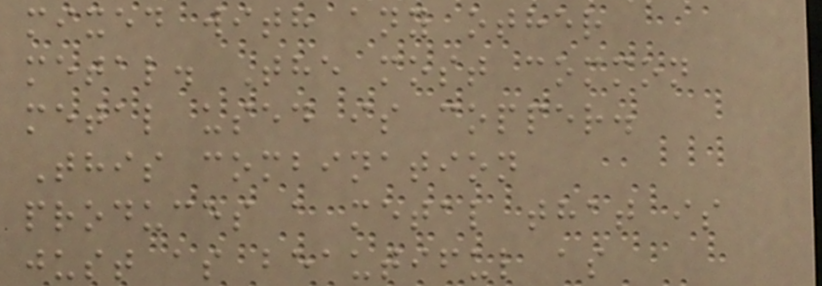mixed with any other
metal. The most common
metal used is copper.
This combination
produces a metal that is
just as beautiful as
